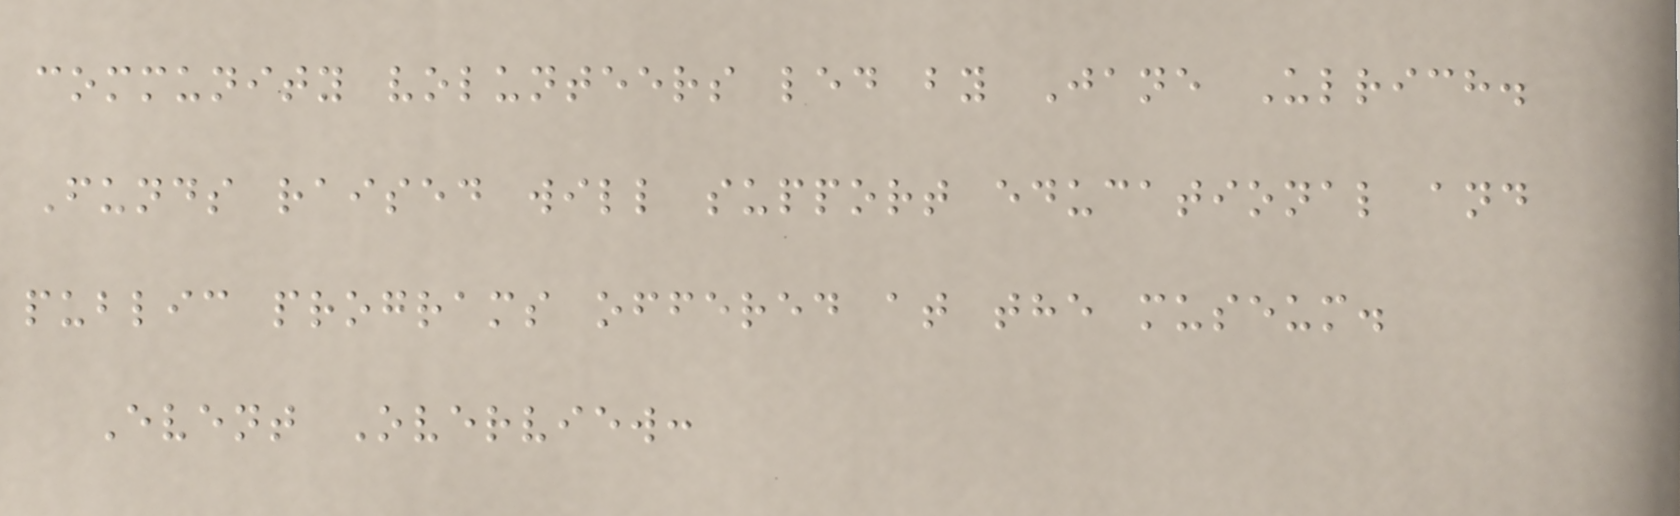community volunteers led by Jane Ulrich.
Funds raised will support educational and
public programs offered at the museum.
Event Overview:
